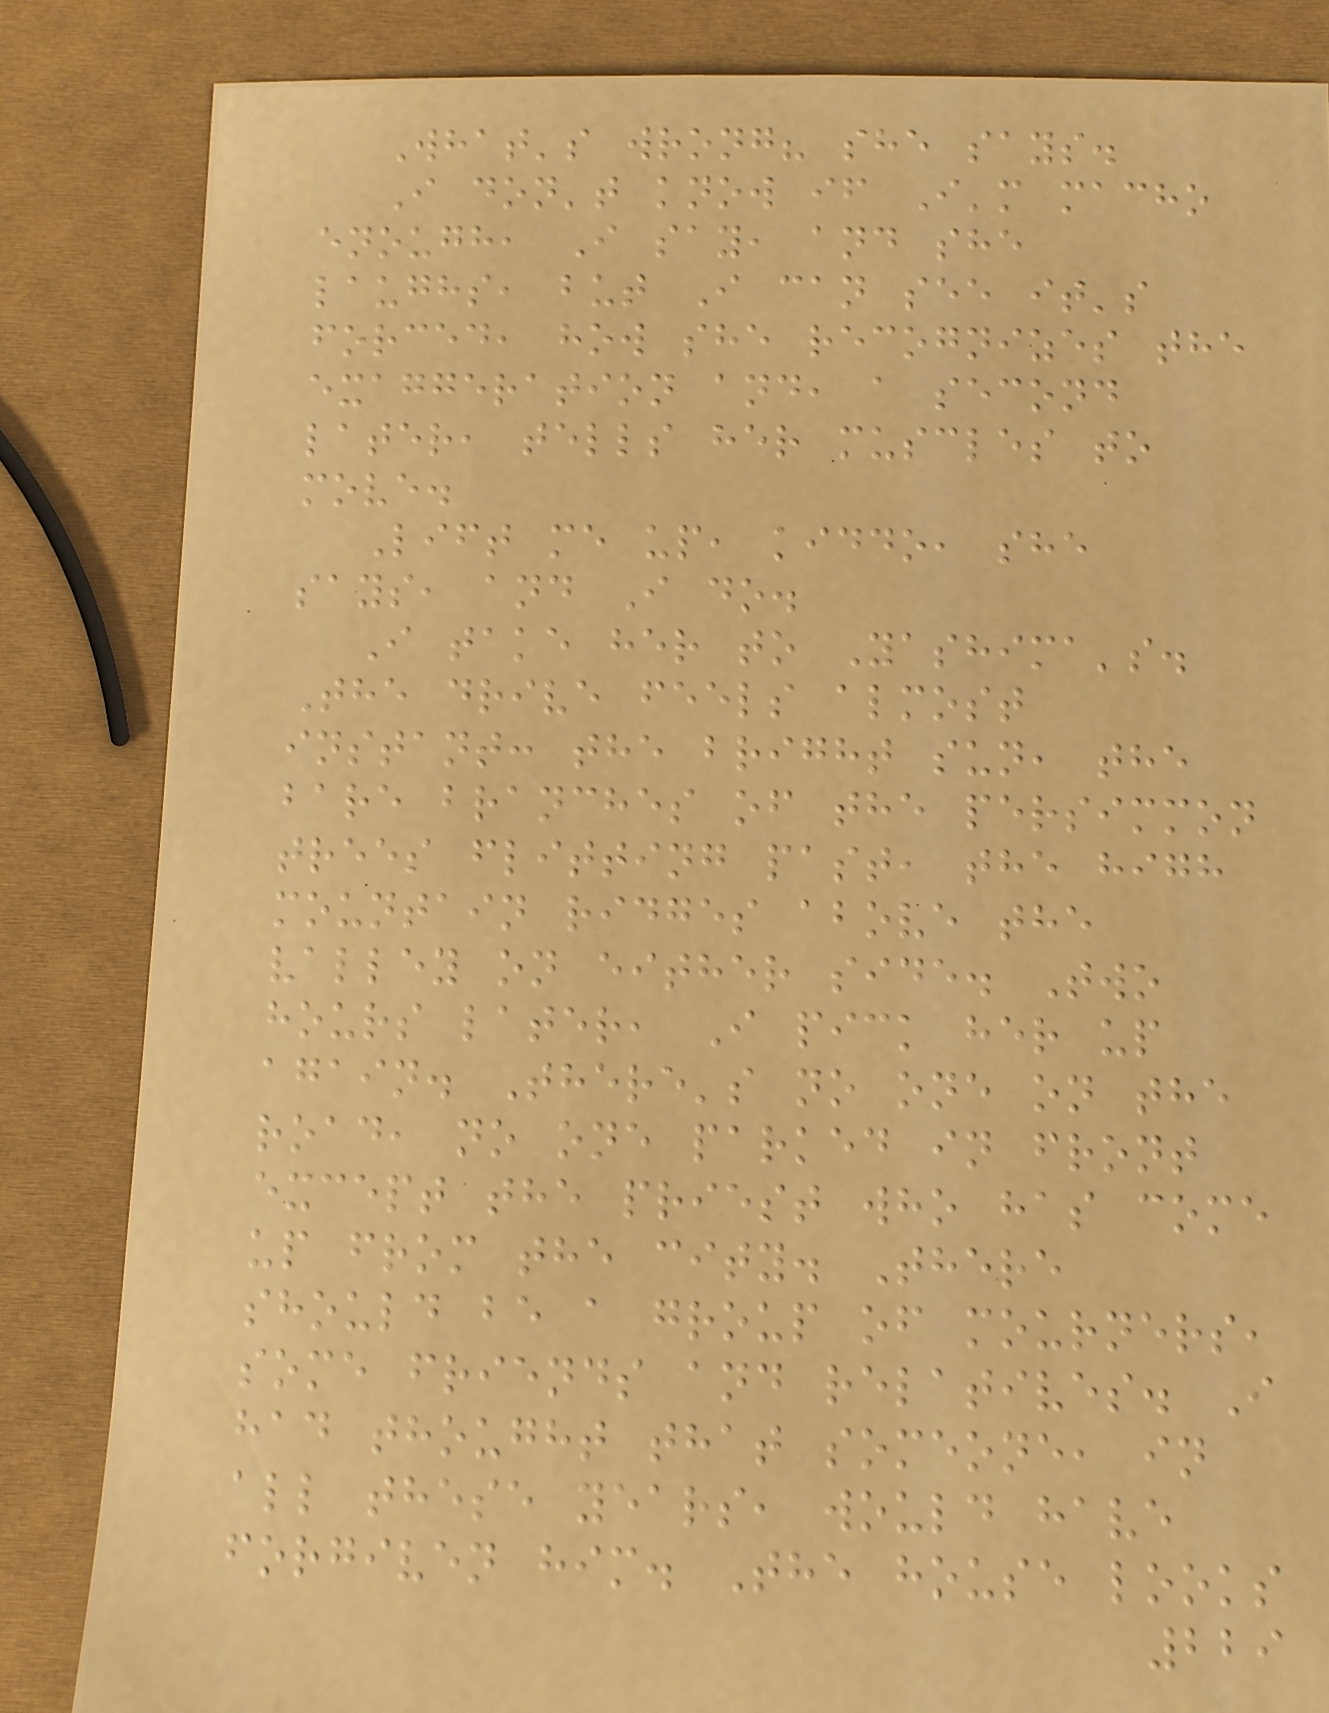What's wrong? she says.
I don't know if I'm macho
enough, I say, and she
laughs, but I can see it's
forced, how she recognizes the
exaggeration and, a second
later, tells her muscles to
move.
Lift me up, kiddo, she
says, and I do.
I take her to Yashima's.
The drive feels almost
instant: the bright sun, the
bare branches of the persimmon
trees flitting past, the high
mountain ridges above the
valley on either side. Two
hours later, I pick her up
again. There's no one on the
road, no one parked in front
except the priest who has come
up from the city. There
should be a group of mourners,
some friends and relatives. I
had thought that someone, in
all these years, would have
forgiven him. The house looks
229
